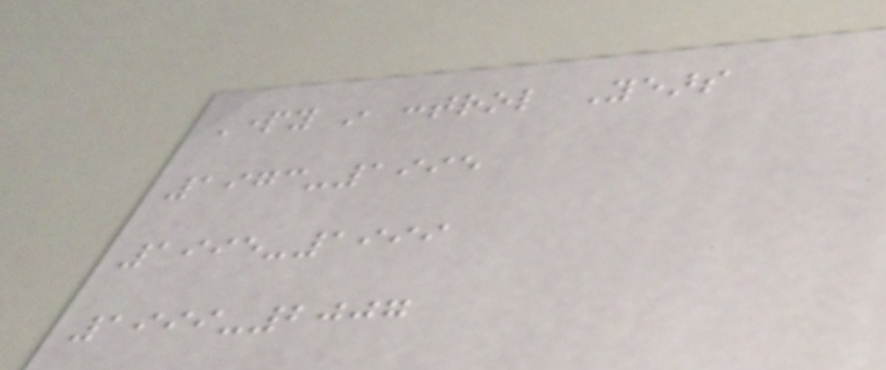Party in control Years
1973-1995
1995-1999
1999-2007
